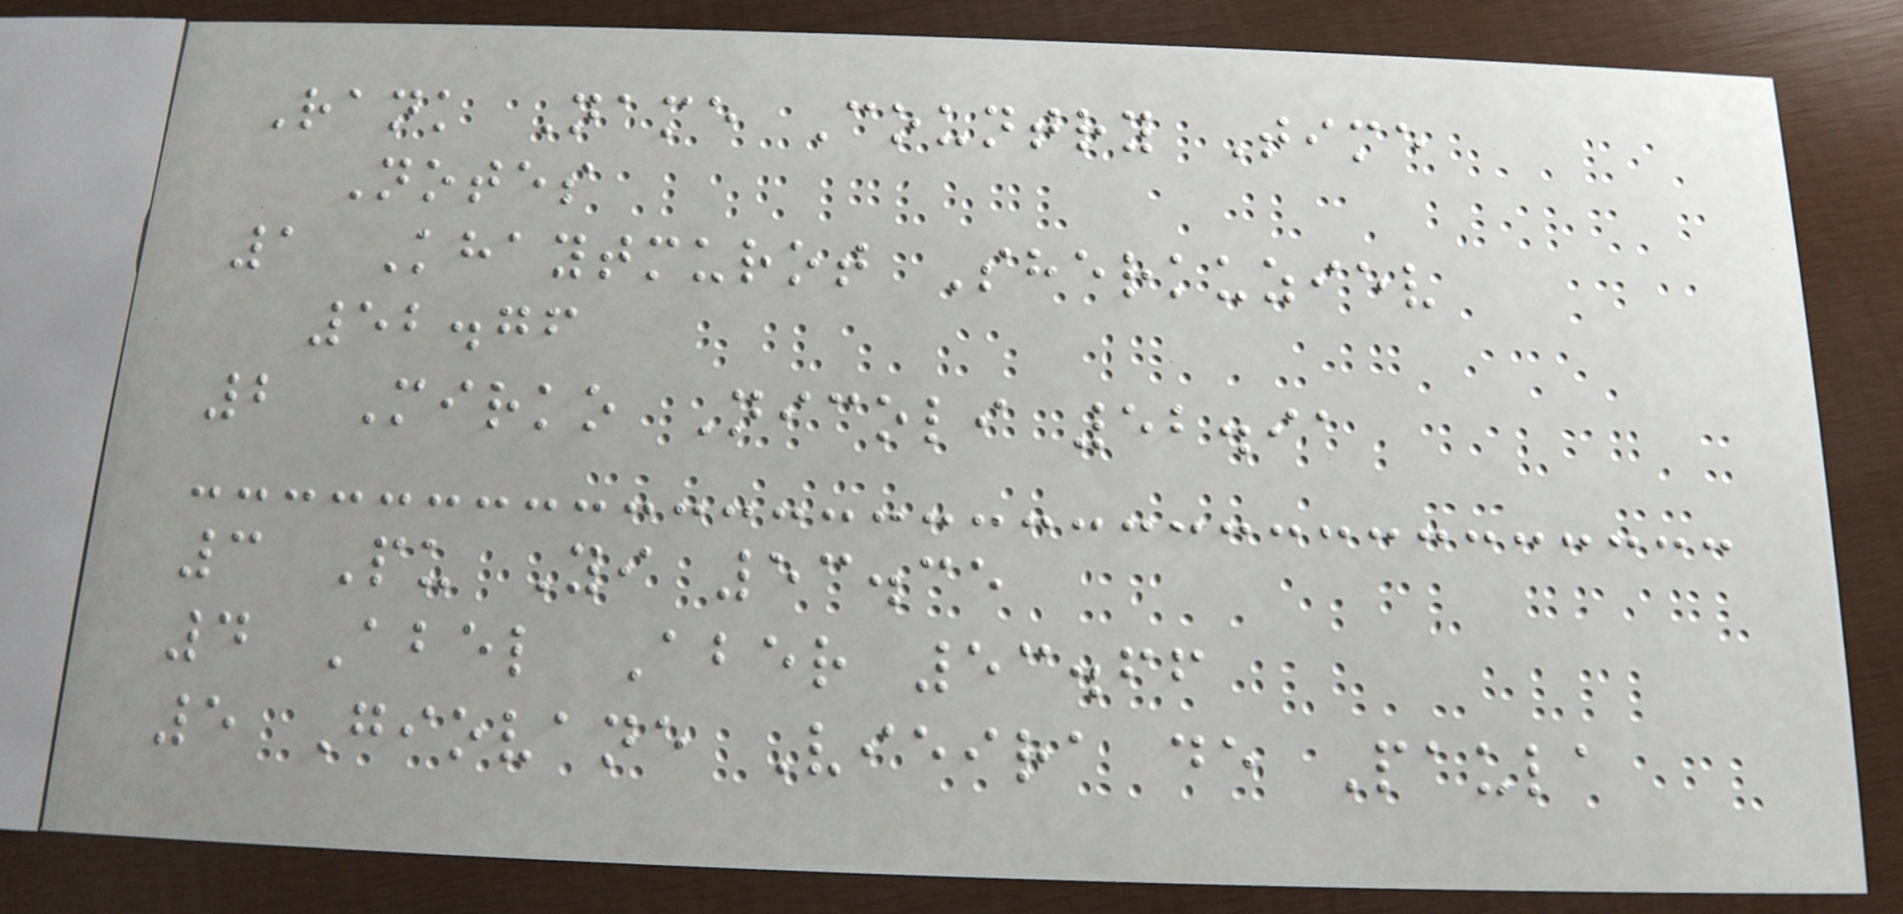Rank Name Country Time
Notes
1 Khaytmurot Sherkuziev
52.76
2 Mirko Nicoli 52.91
3 Pu Yi 53.35
4 Abel Aber 53.66
5 Giovane Vieira de Paula
